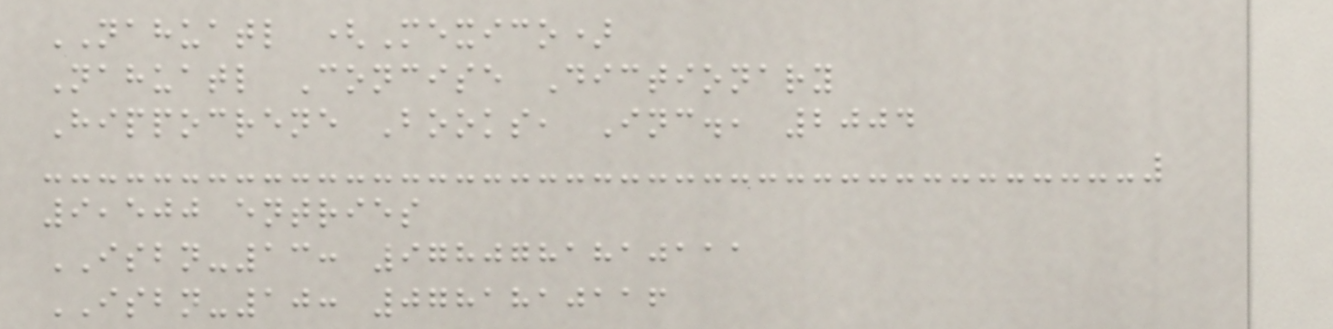NAHUATL (Mexico)
Nahuatl Concise Dictionary
Hippocrene Books, Inc., 2004
9,500 entries
ISBN-13: 9780781810111
ISBN-10: 0781810116
